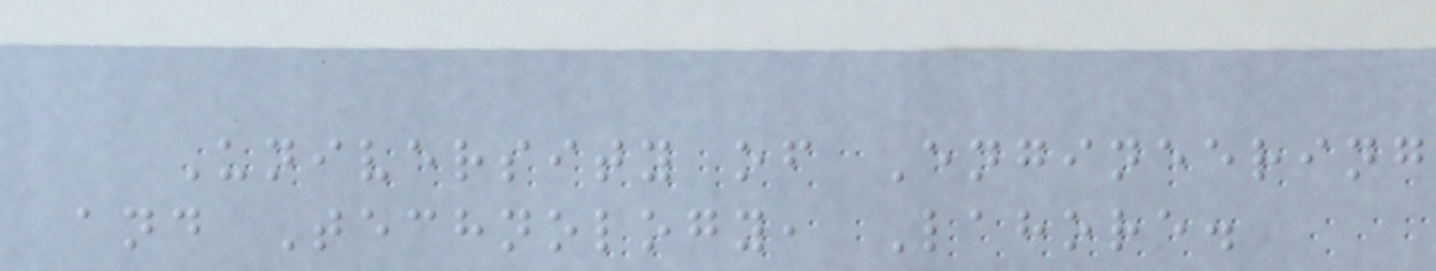University of Engineering
and Technology, Lahore.
